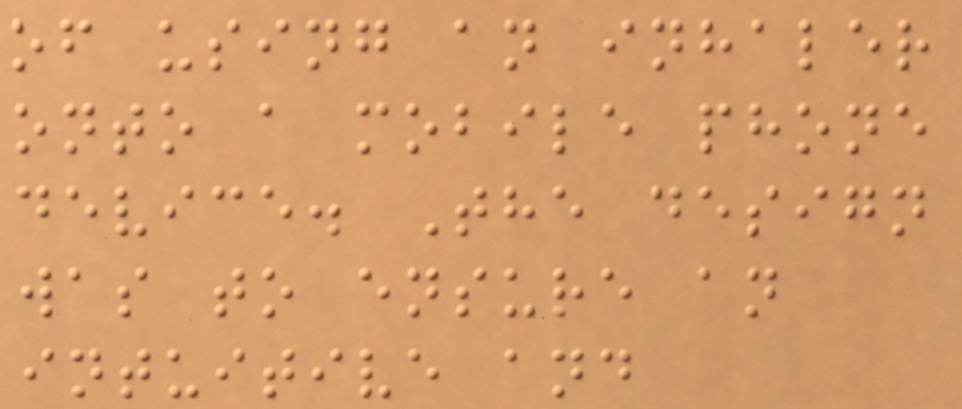of using an inhaler
onto a mobile phone
device. The design
was to ensure an
intuitive and
